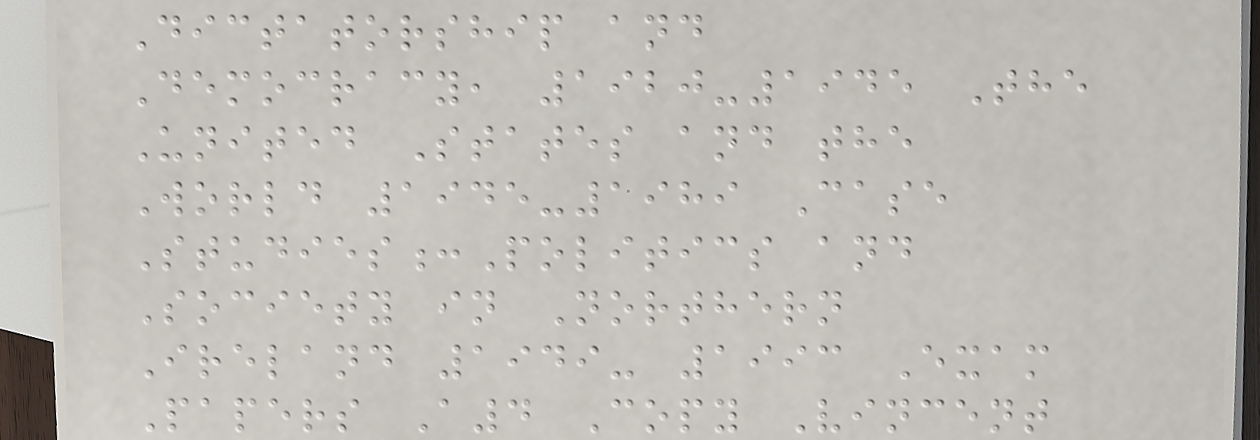Dictatorship and
Democracy, 1920-1945 The
United States and the
World 1945-1989 Case
Studies:Politics and
Society in Northern
Ireland 1949- 1993 Exam
Papers A4 Copy Vincent
